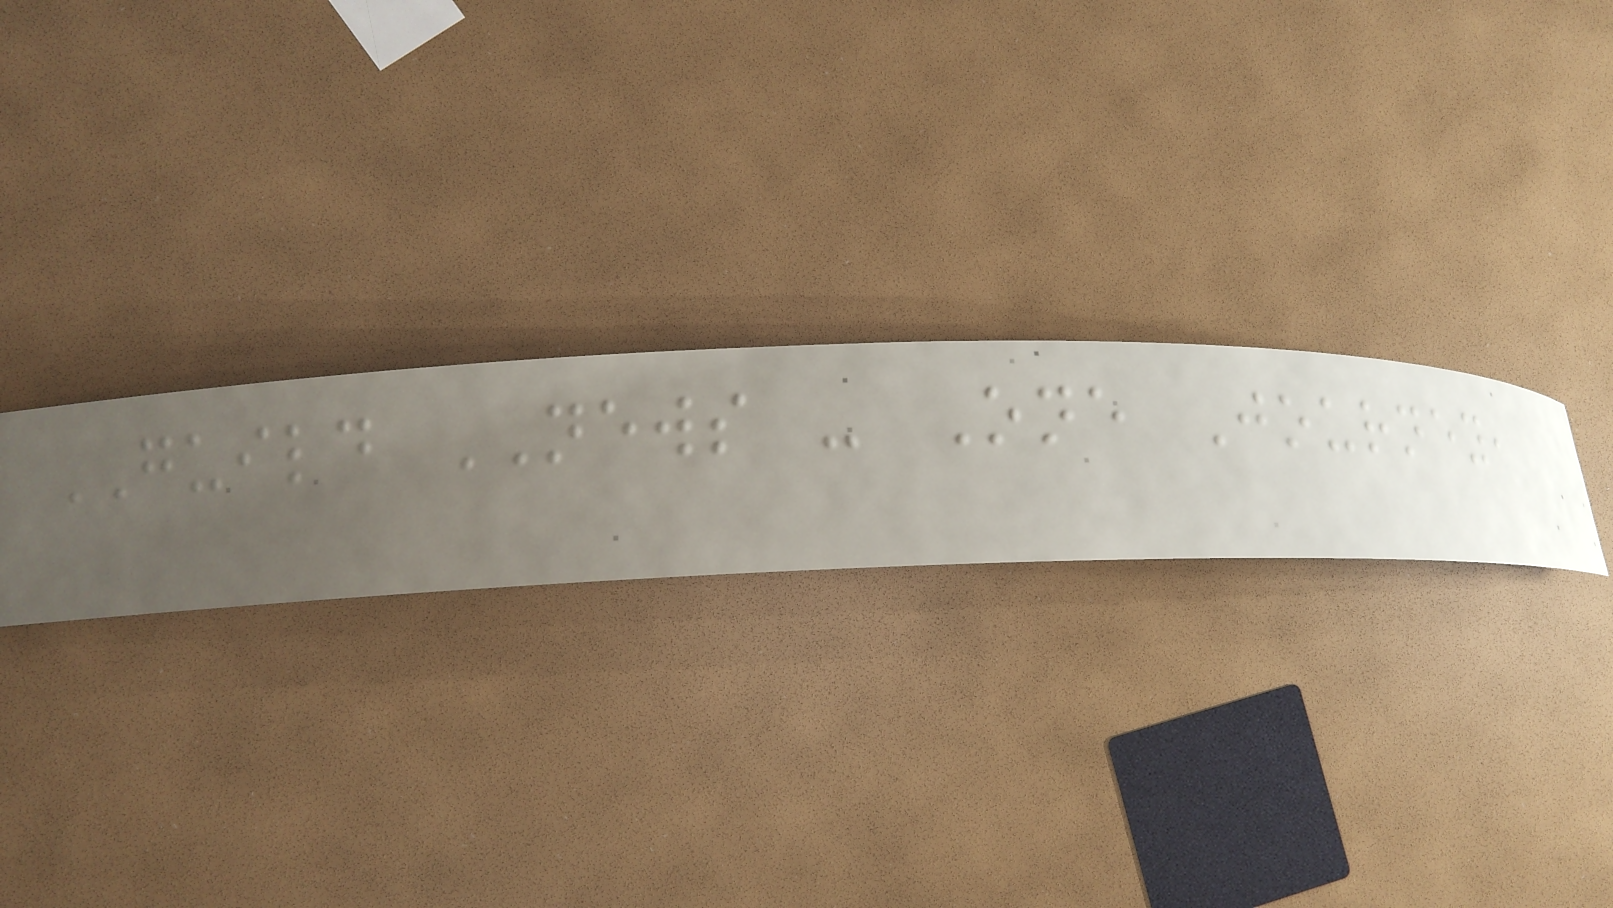GUILD NEWS - One Journey,
